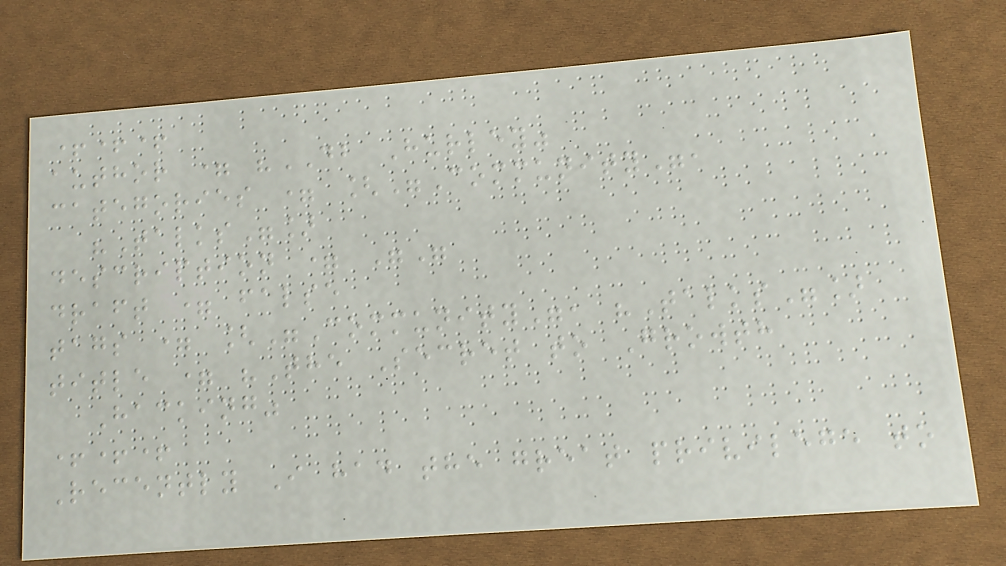+++
author = "DB Hurley"
categories = ["Community",
"Talks"]
description = ""
draft = false
tags = ["Community", "Talks"]
title = "The Secret to Growth
Hacking"
+++
Recently I had the great privilege to
